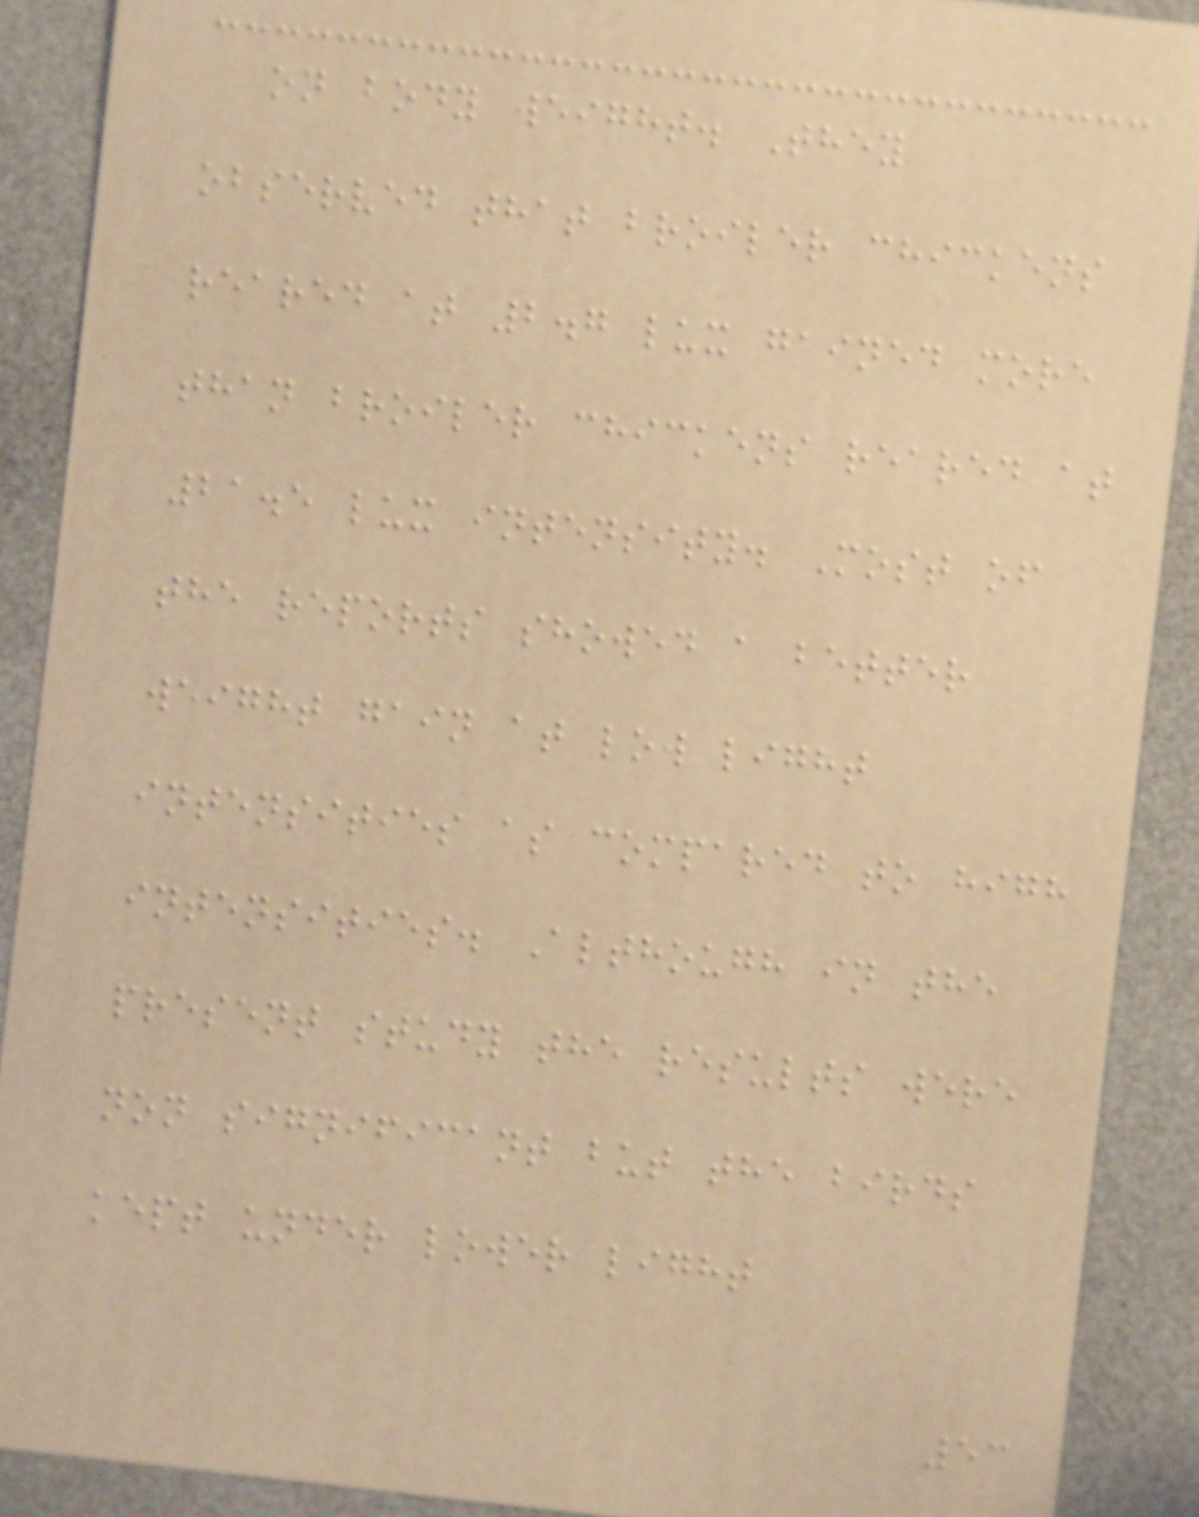on body weight. They
observed that broiler chickens
reared at 2.7 lux gained more
than broiler chickens reared at
21.5 lux intensity. Most of
the reports showed a better
weight gain at low light
intensities as compared to high
intensities. Although in the
present study the results were
non significant but the birds
kept under lower light
53
